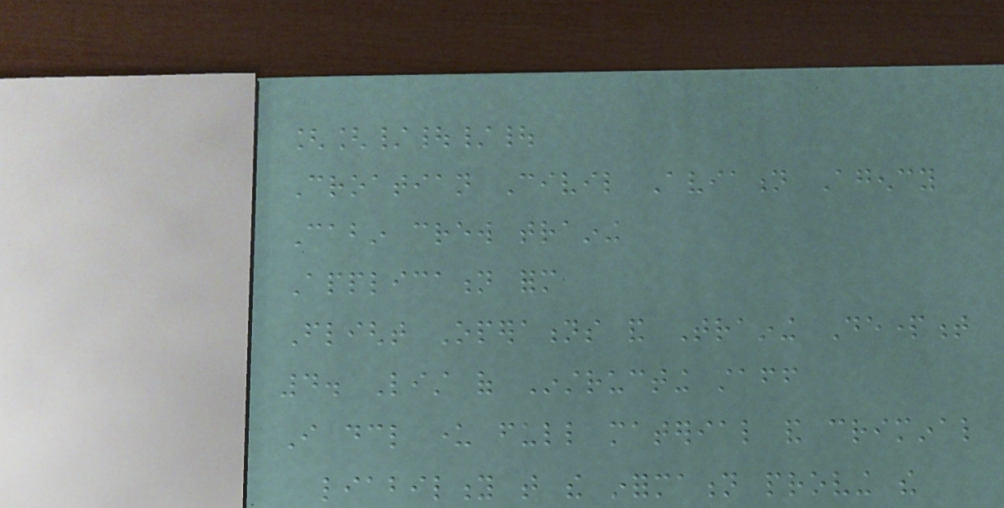[[/|/|
Croatian Civil Aviation Agency
Cabin crew training
Application form
Flight Operations and Training Department
4. List of Instructing staff
I declare under full material and criminal
liability that the information proving the
